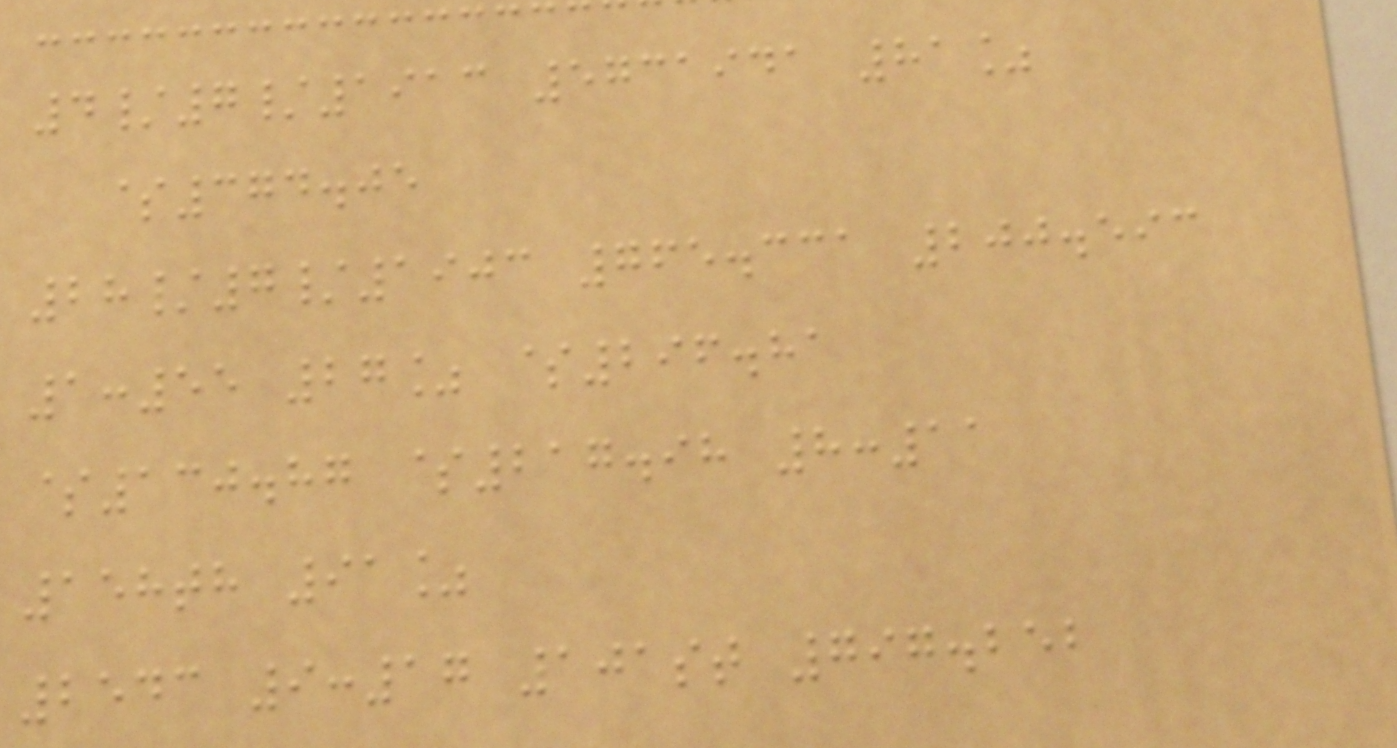4/7/1913 5731941 81%
$374.05
28/7/1903 765.331 200.593
1:55 27% $296.81
$130.87 $217.98 8:11
158th 91%
2543 9:17 101st 797.252
